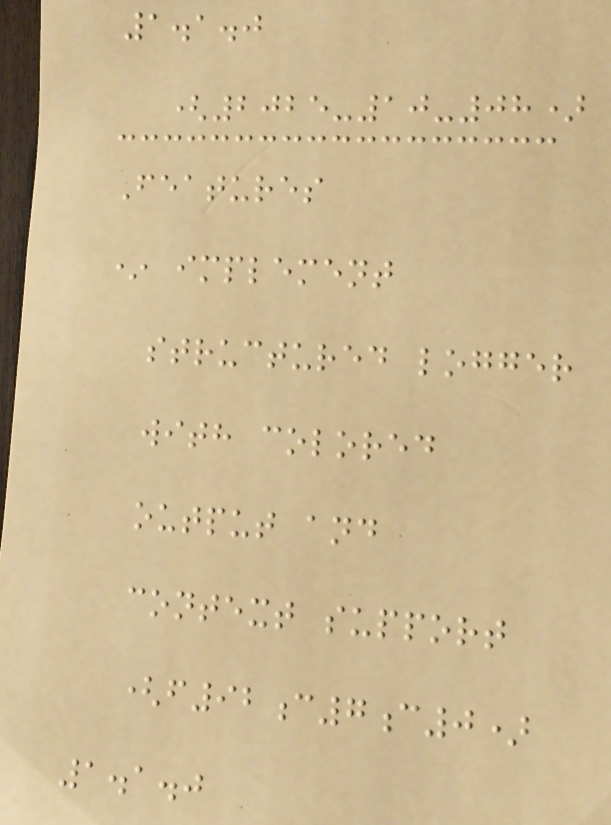1.1.0
(2025-10-08)
Features
* implement
structured logger
with colored
output and
context support
(f92c7c0)
1.1.0
